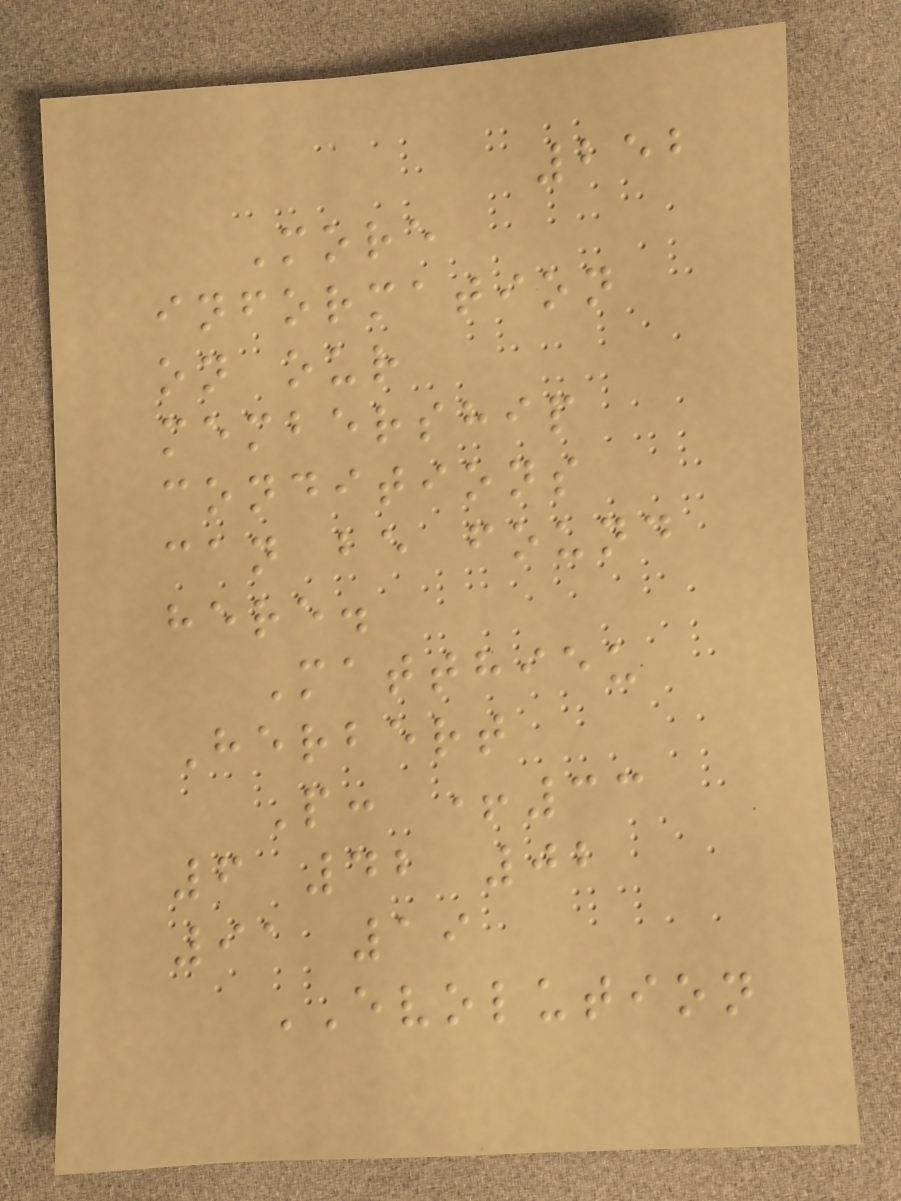252
More
information
on our
membership
conditions
can be found
here.
Matthieu
Herbert
P: +33
6 42 02
91 19
EVOLUTION
